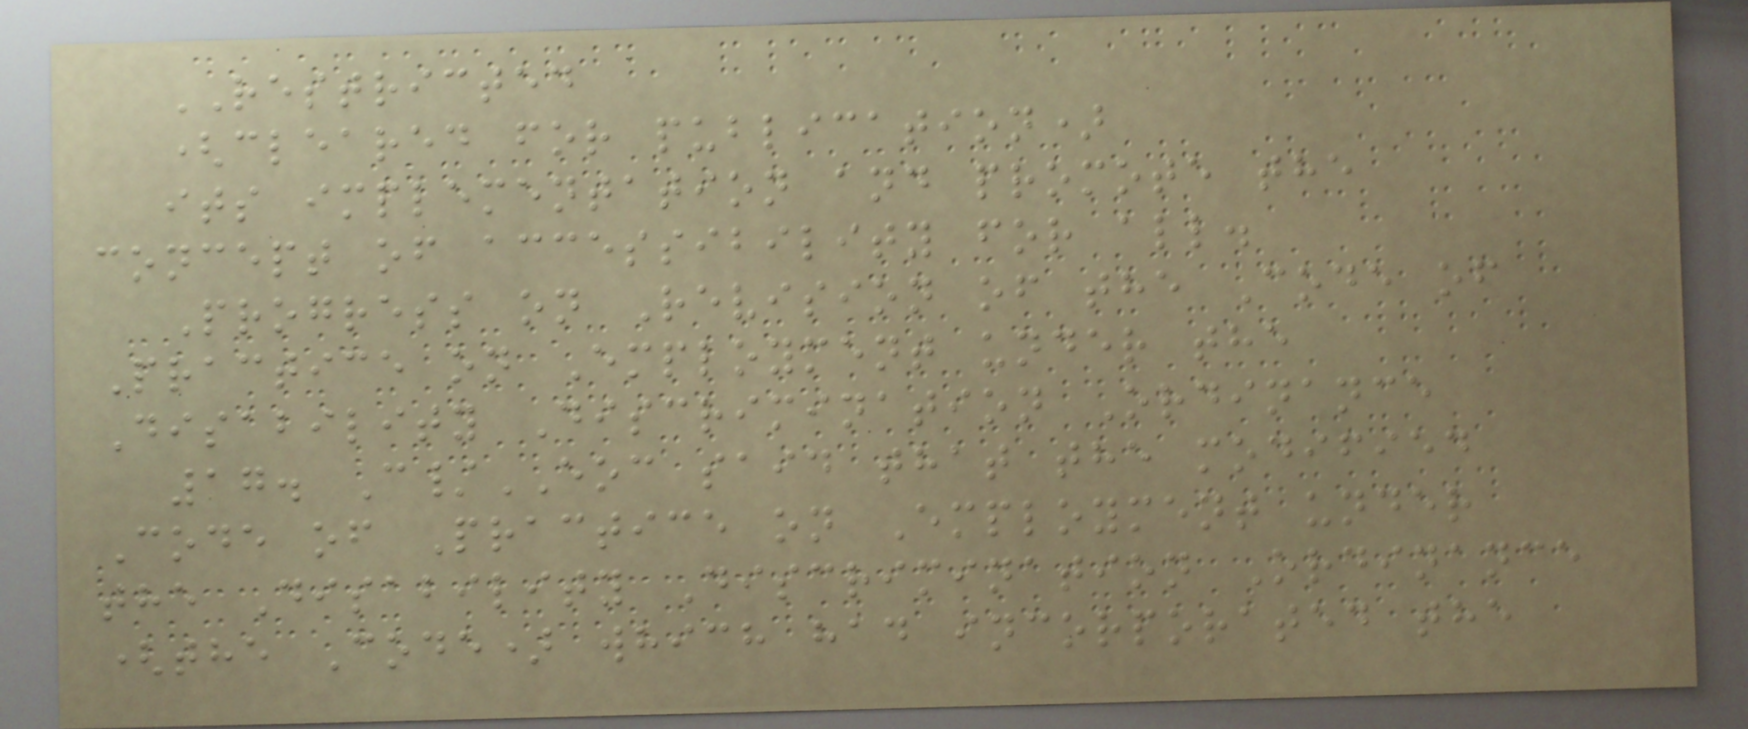RESTRICTED
(cleared for publication)
its implementation and promote the
concept of accessibility for all.
Progress on Revision of the Code of
Practice on Employment under the
Disability Discrimination Ordinance
17. C/EOC said that the modified
Code of Practice on Employment under
the Disability Discrimination Ordinance
(the Code) which had incorporated the
